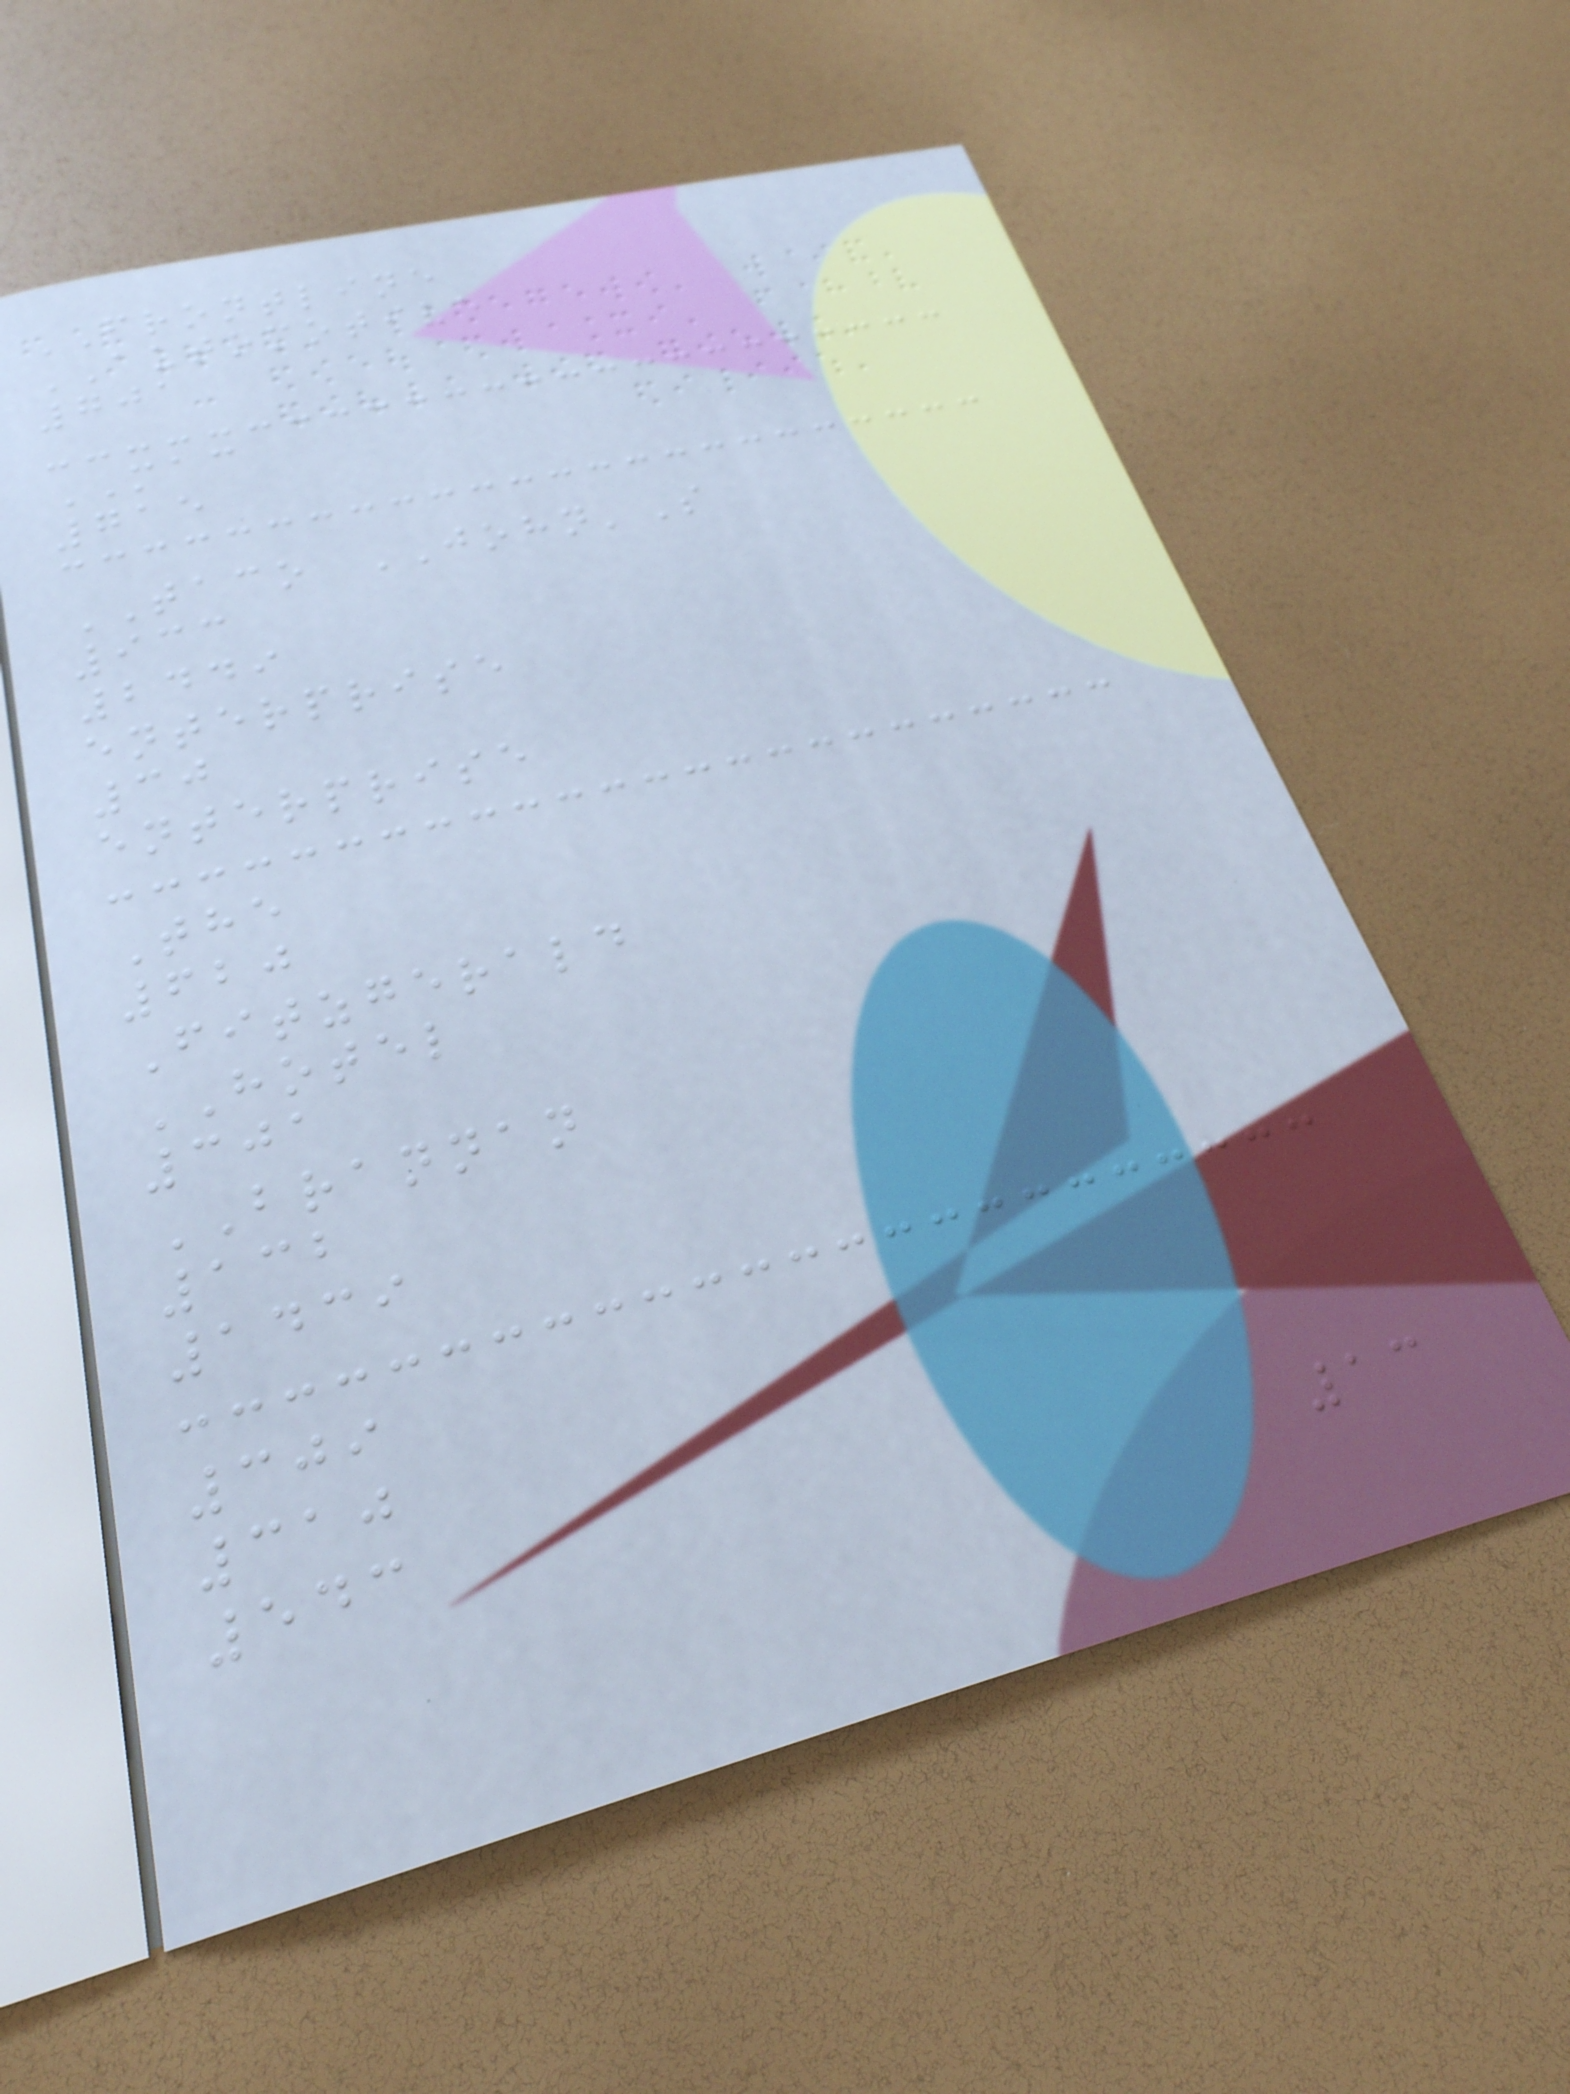FRONTLINE
AUTOMOTIVE
701
MAC
715
TACO JOHN'S
933
2449
enterprise
30
enterprise
The
620
Fitzgerald
HOTEL
301
BRANNAN
132
1439
309
310
543
13
